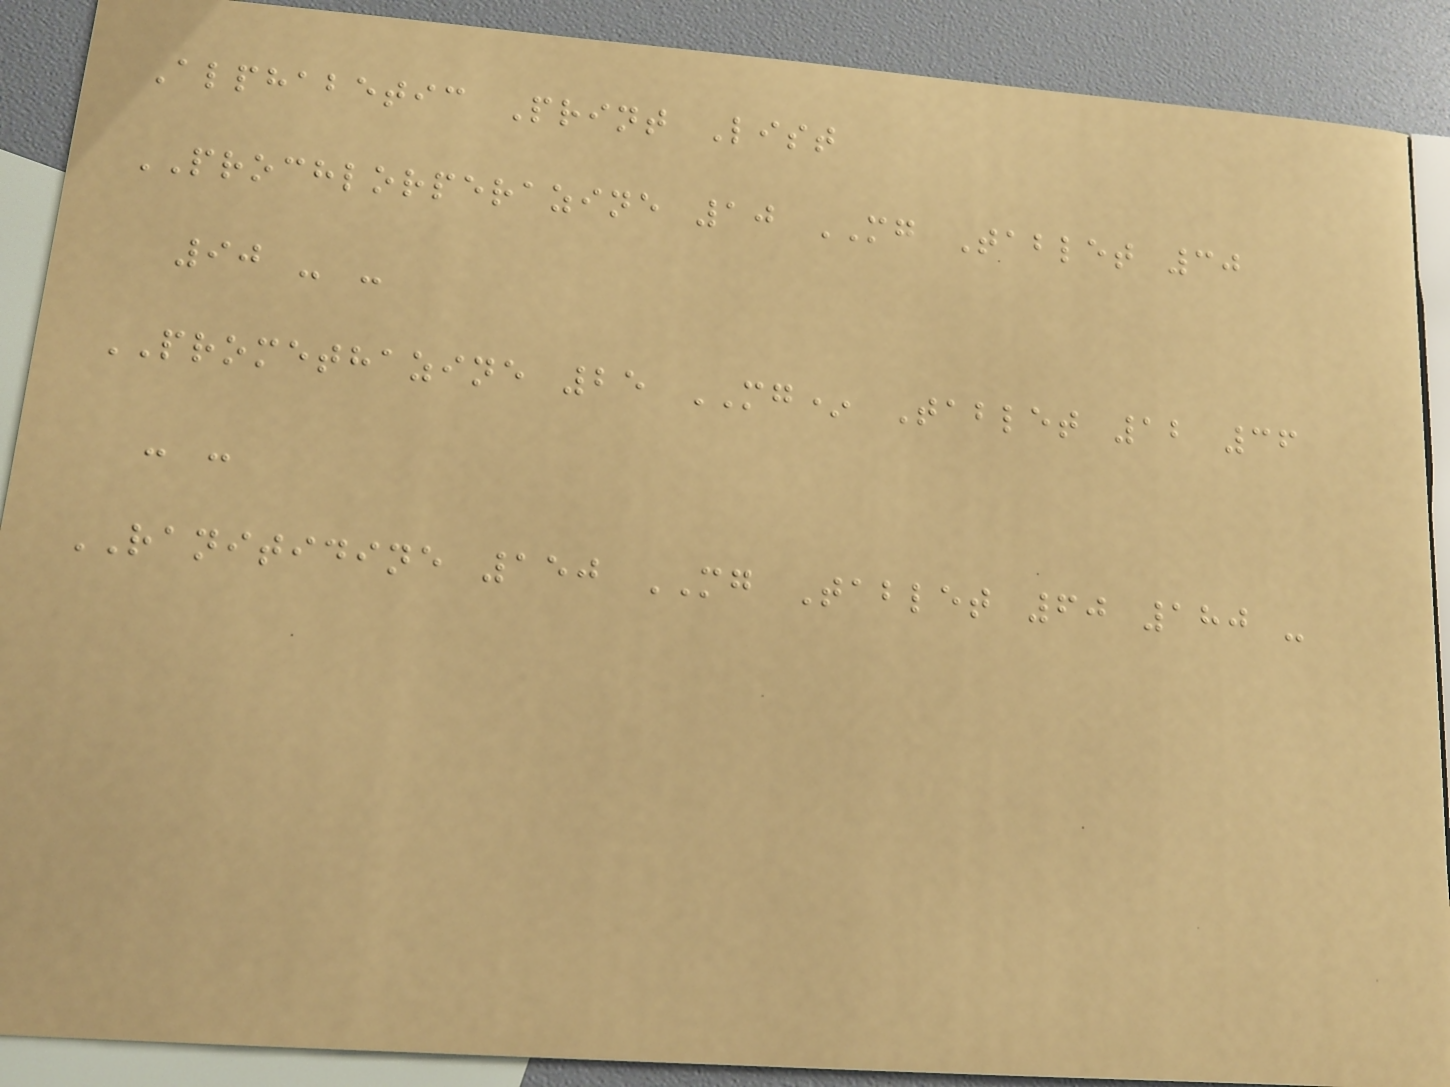Alphabetic Print List
PROCHLORPERAZINE 10 MG Tablet 30
90 - -
PROMETHAZINE 25 MG* Tablet 12 36
- -
RANITIDINE 150 MG Tablet 60 180 -
